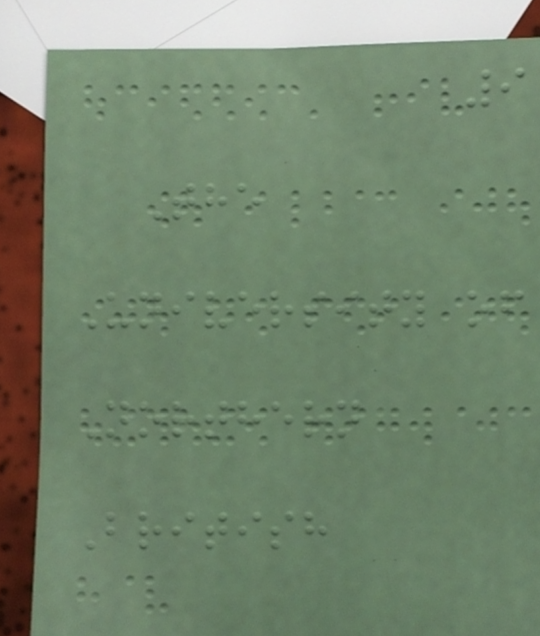9
The
University of
Northern
British
